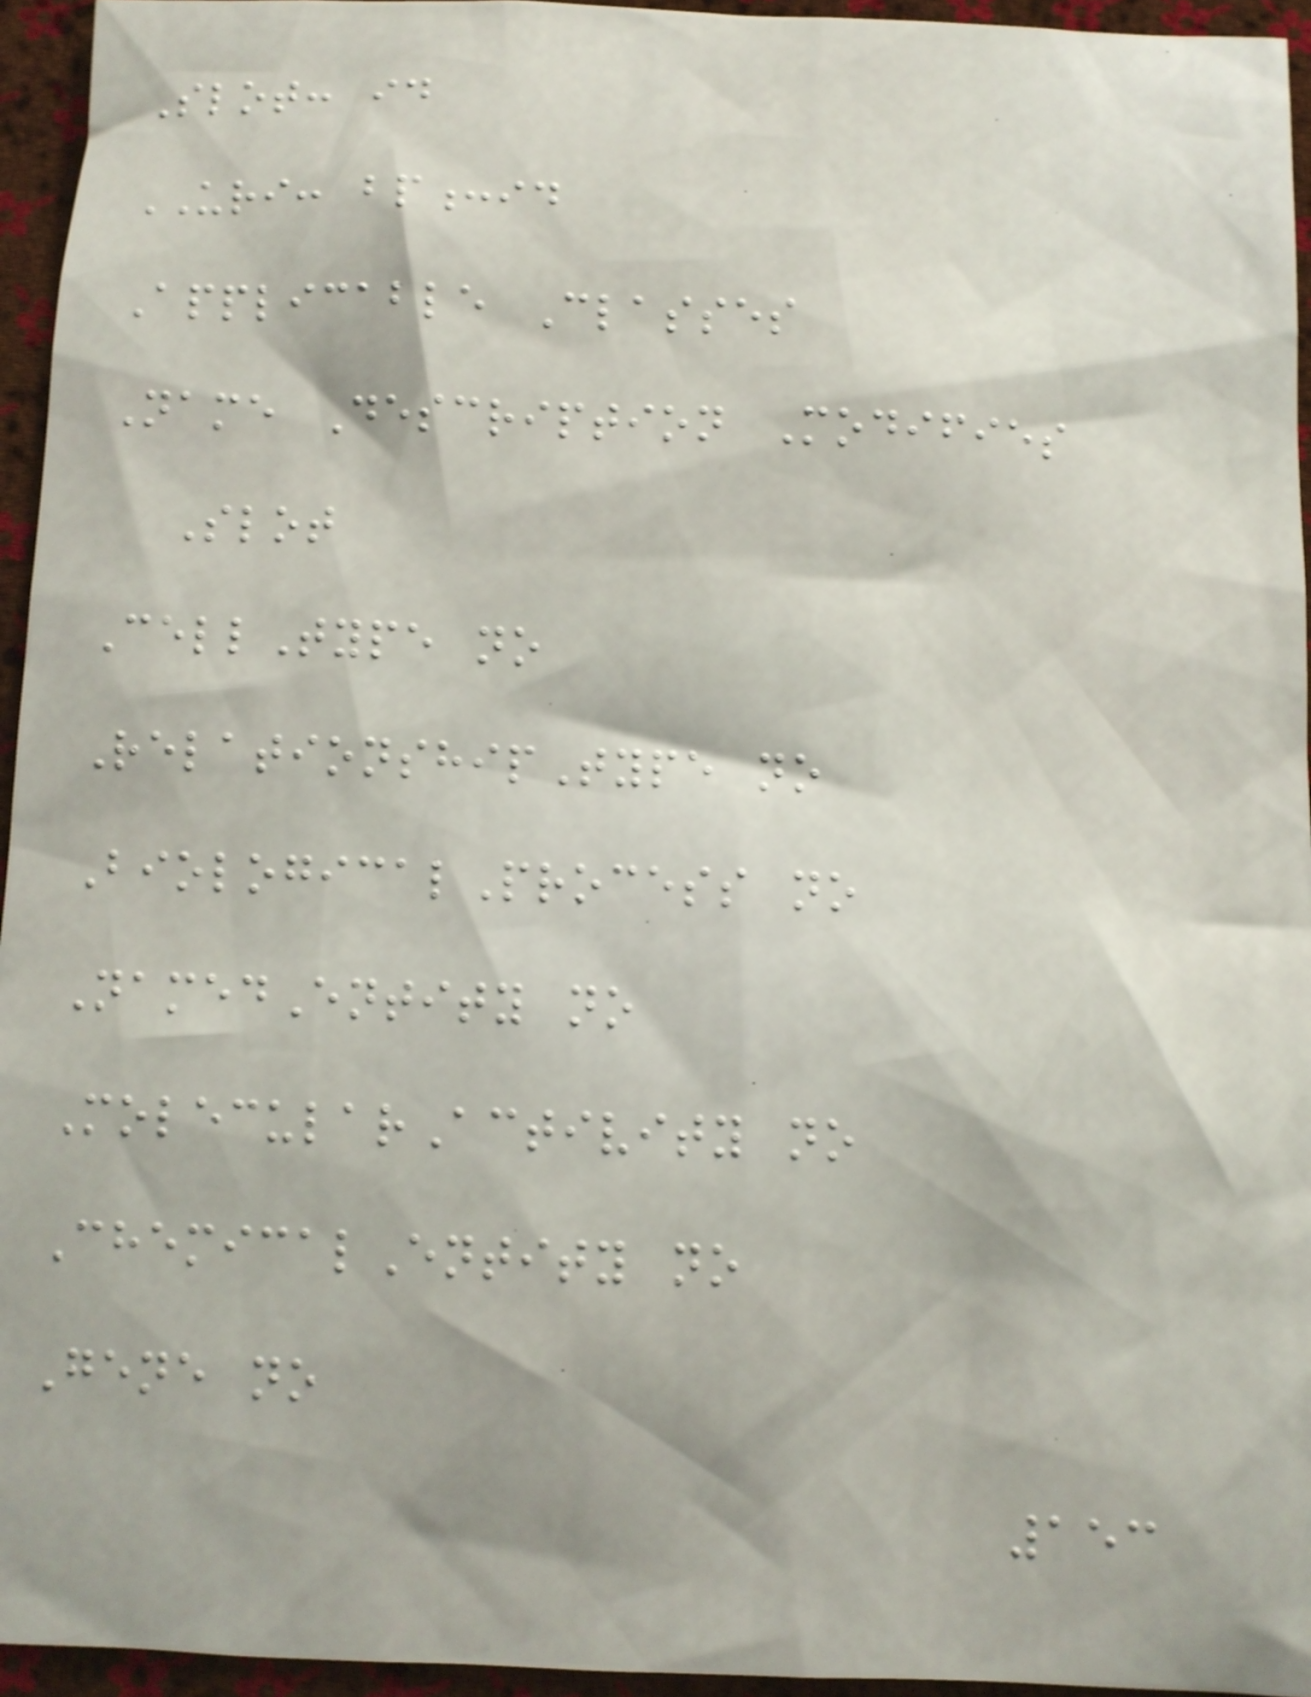Slot: id
URI: bp:id
Applicable Classes
Name Description Modifies
Slot
CellType no
RelationshipType no
BiologicalProcess no
NamedEntity no
MolecularActivity no
ChemicalEntity no
Gene no
153
